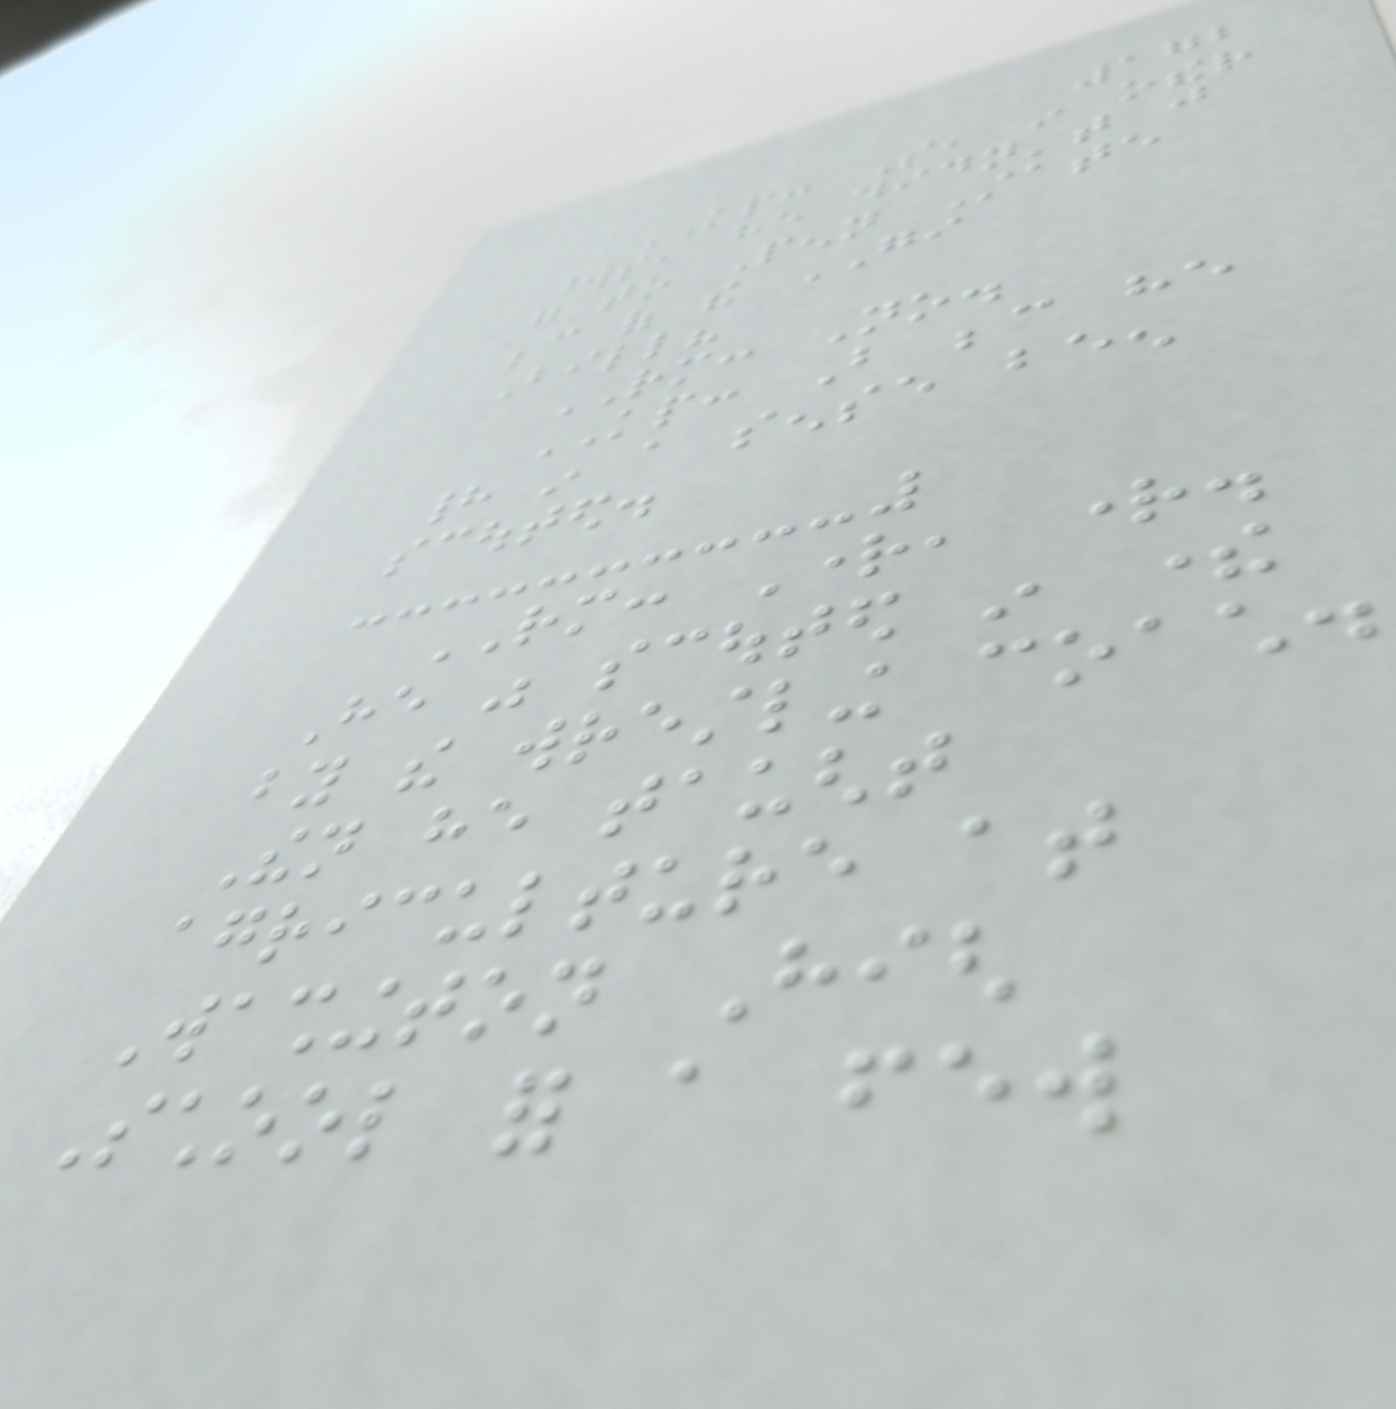172
KP: So, in other
words, he didn't just
go to Penn State
because of the GI
Bill?
RM: No.
KP: But because he
had in a sense been
scouted.
RM: Right, right.
He was scouted in there
by the wrestling coach.
Then he taught
agriculture at
Washington High
School for a few
